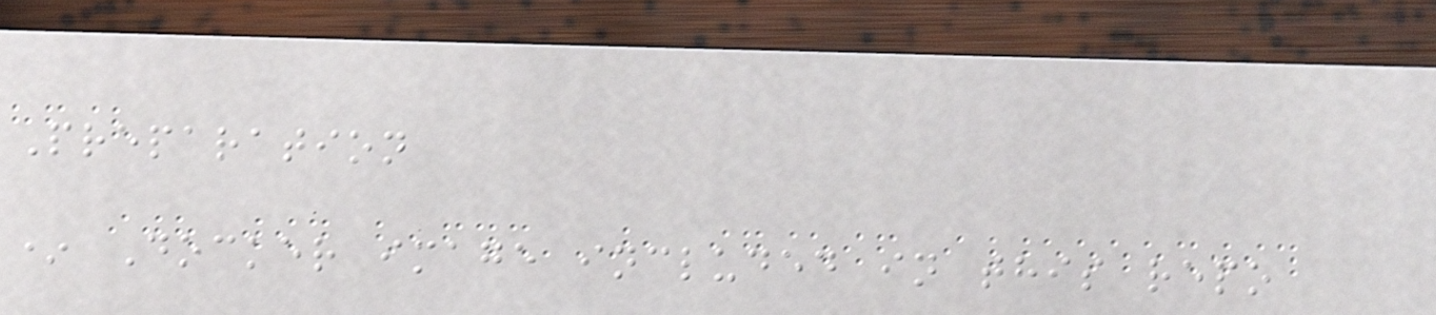Preparation
* Docker image included in this repo
